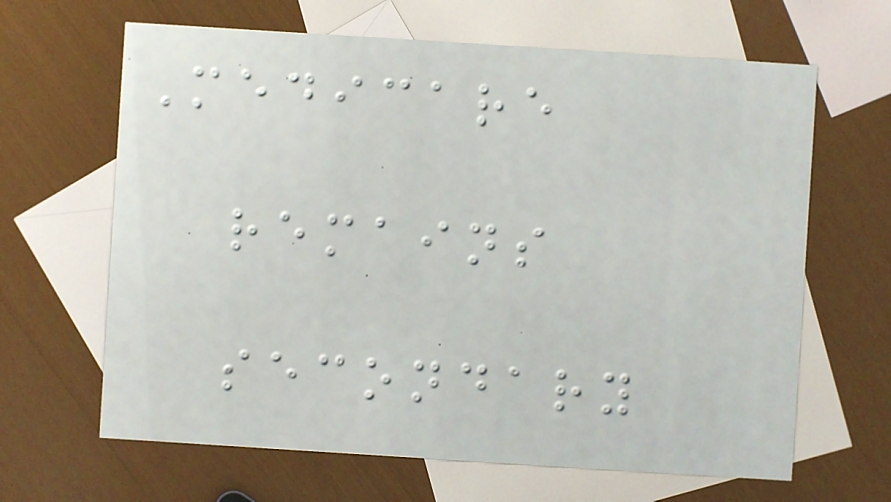Medicare
remains
secondary
